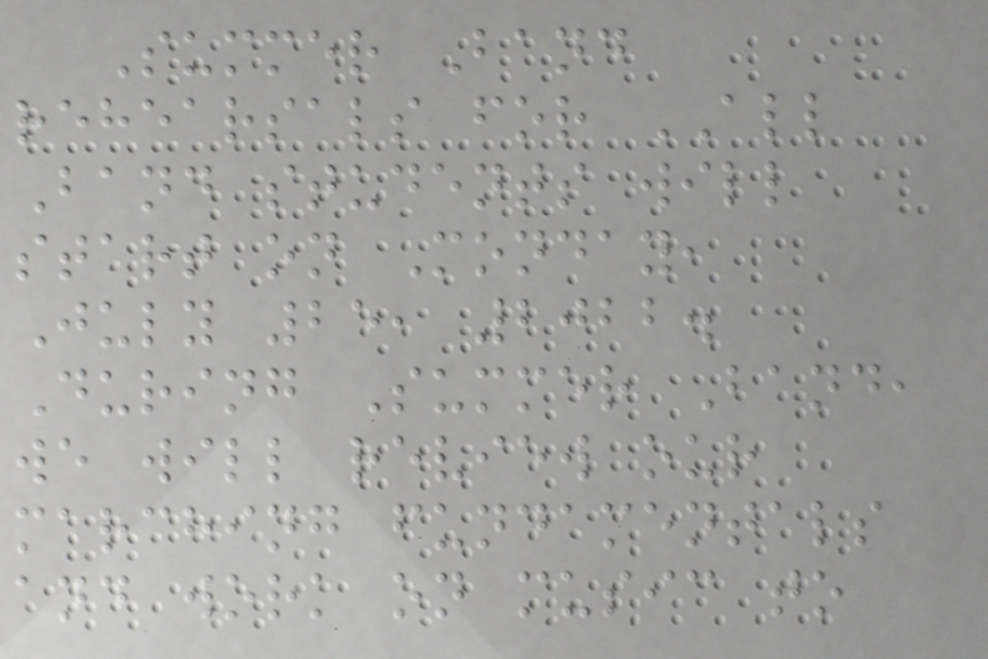Summer Band
rehearsals for ALL
Band students will
start on Monday,
July 25, 2022.
During Summer Band,
we will review our
marching fundamentals
and work on music to
